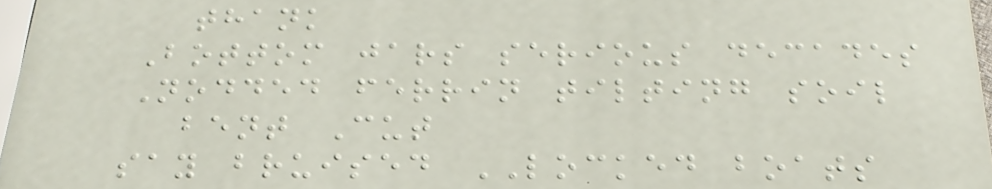thank
Bottom jars serious decades
Nodded ferrin tilting soil
bent Cut
say bruised LOCKED boats
